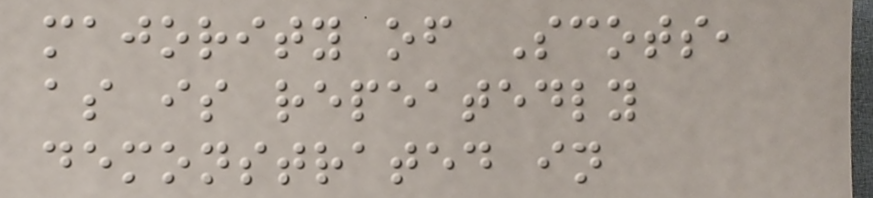majority of Scots,
as is repeatedly
demonstrated in
